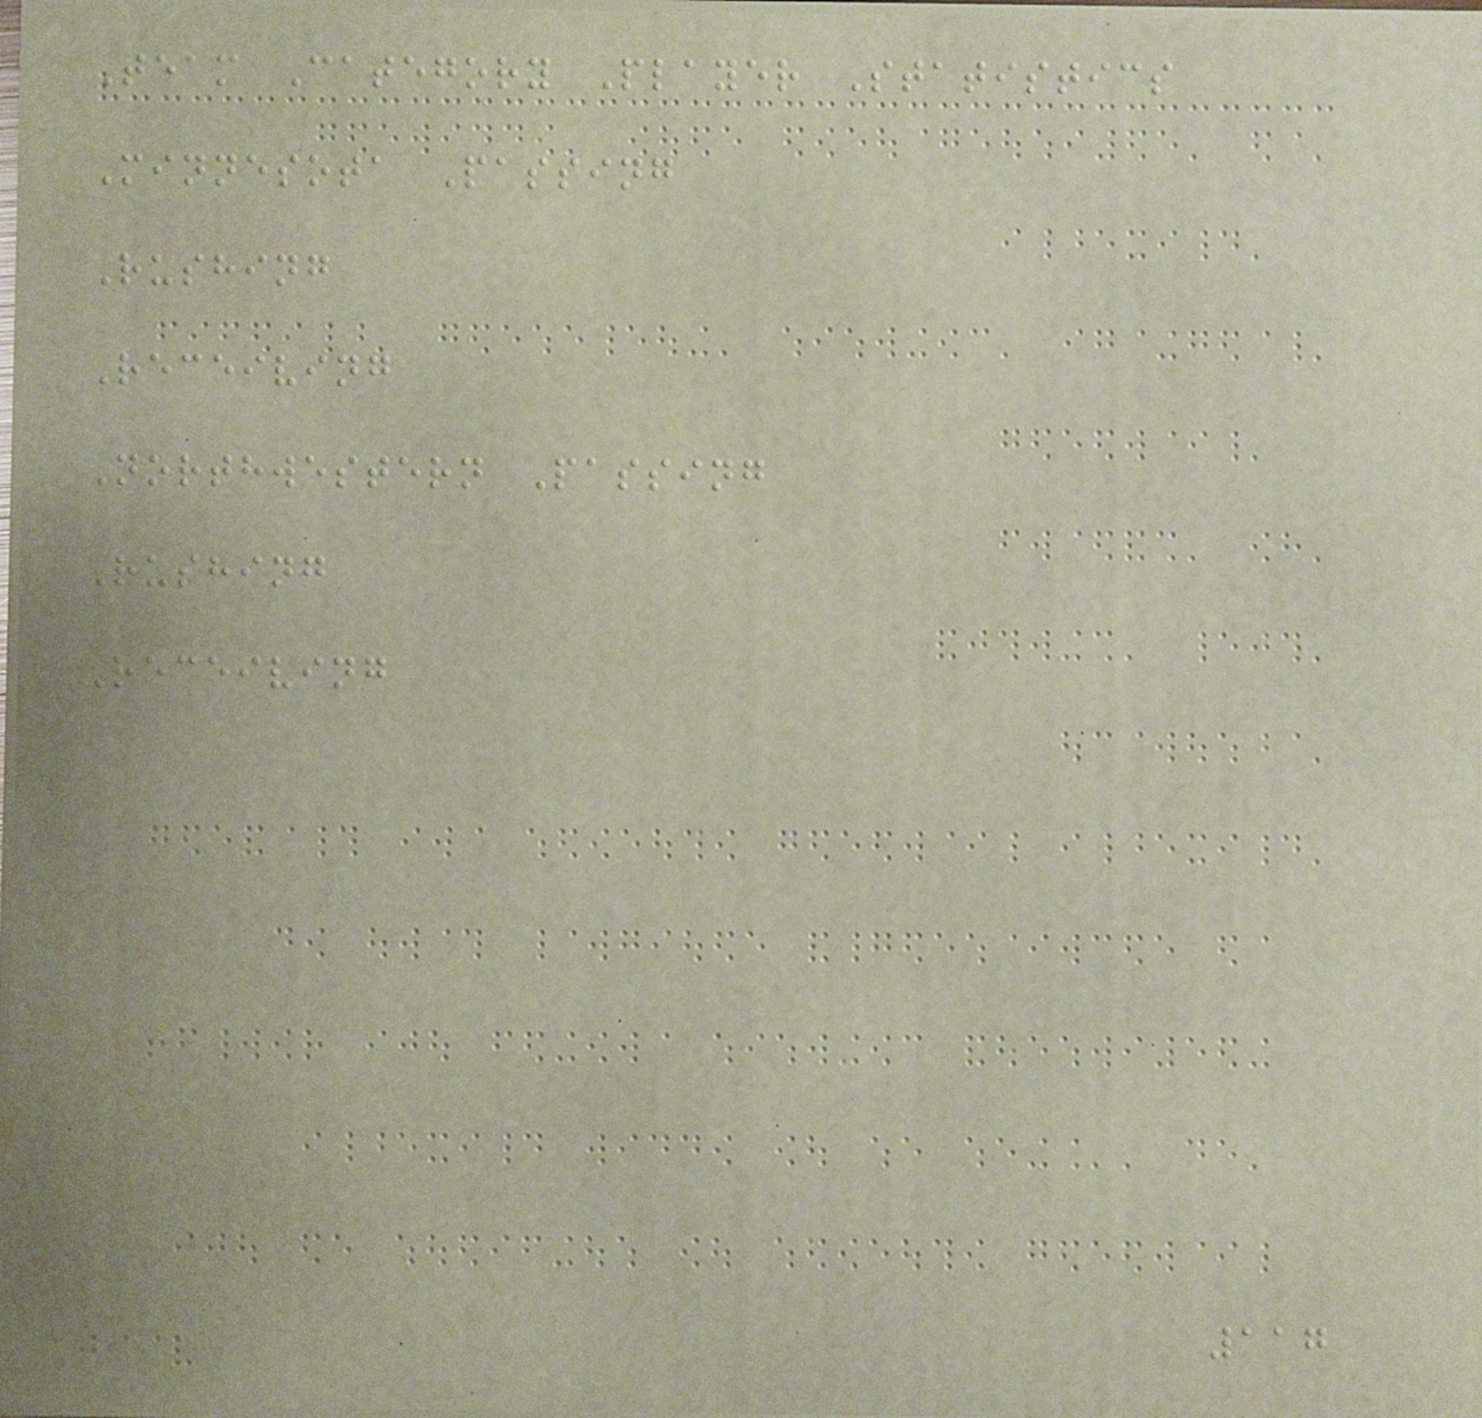Team Category Player Statistics
Minnesota Passing
Rushing
Receiving
Northwestern Passing
Rushing
Receiving
117
